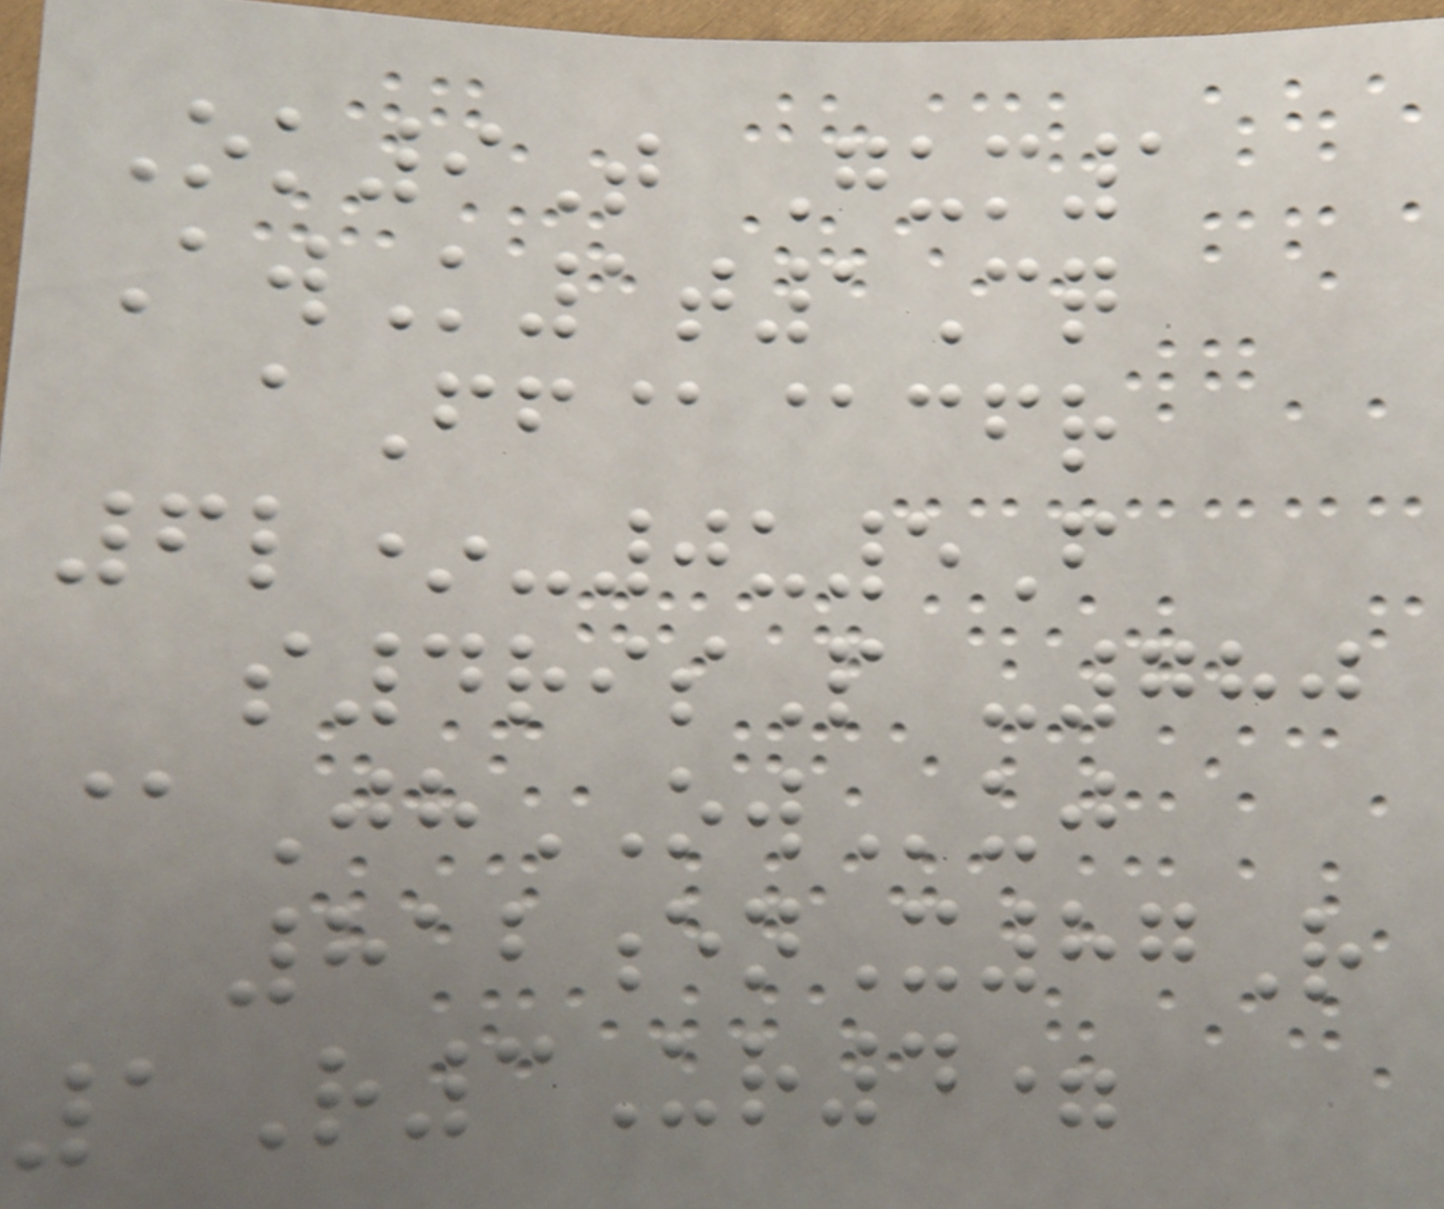Ok9T Gum1
AwK1t1Cq
aFf@@cfr
6l*-0u5F
s4risP -780
@JhOWuj
812enX87R
1R3Ur4=
